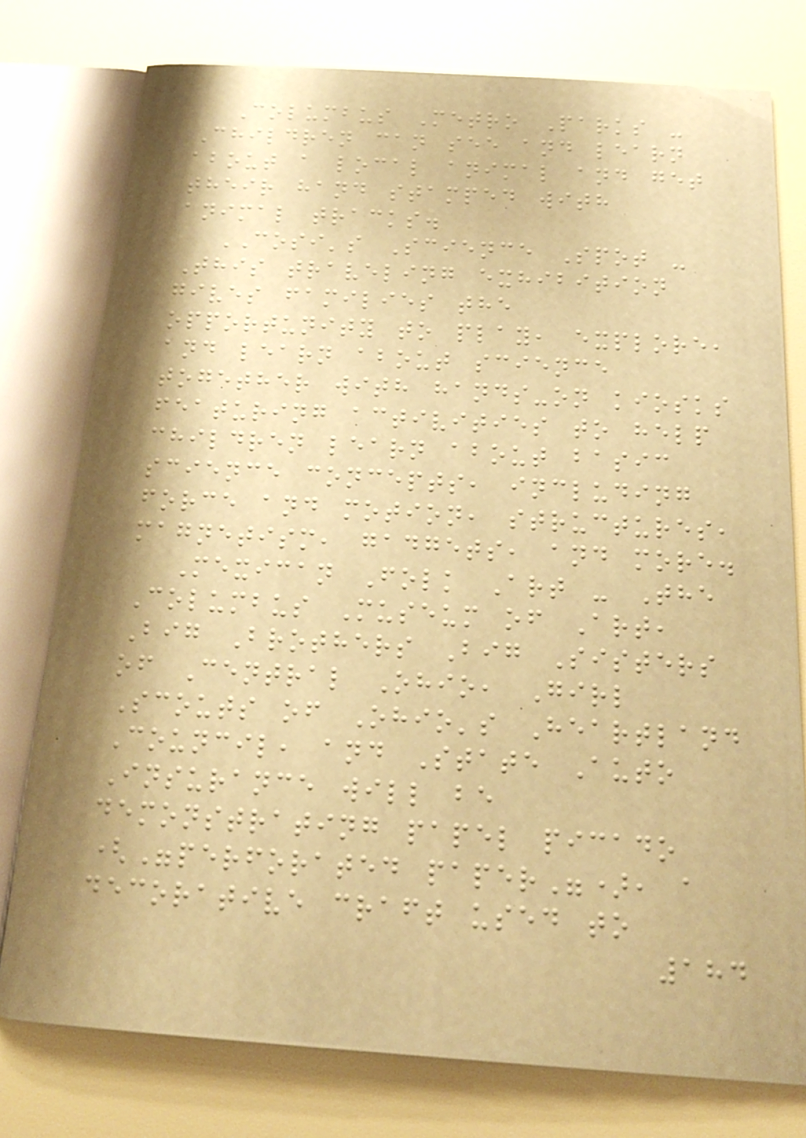Columbus Metro Parks -
Children can see and learn
about a local animal and get
their hand stamped with
animal tracks.
COSI's Science Spot -
This traveling exhibition
gives families the
opportunity to play, explore,
and learn about science
together with hands-on kiosks
featuring activities to help
children learn about basic
science concepts, including
force and motion, structures,
magnetism, gadgets, and more.
Mexican Folk Art - The
Columbus Museum of Art,
Big Brothers Big Sisters
of Central Ohio, Girl
Scouts of Ohio's Heartland
Council, and State Auto
Insurance will be
demonstrating papel picado
("perforated paper"), a
decorative craft used to
184
